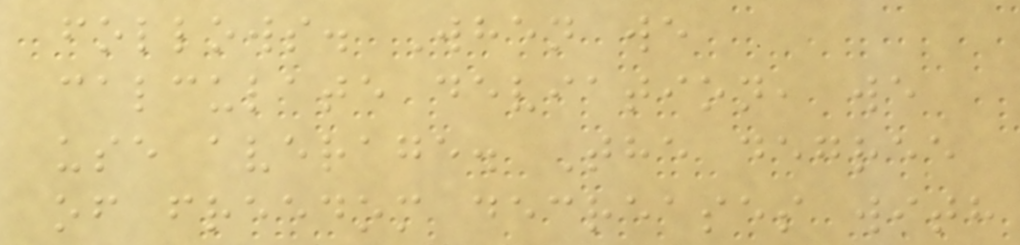follows. When we
calculate deviation, we
use average. The degree
of freedom decreases with
